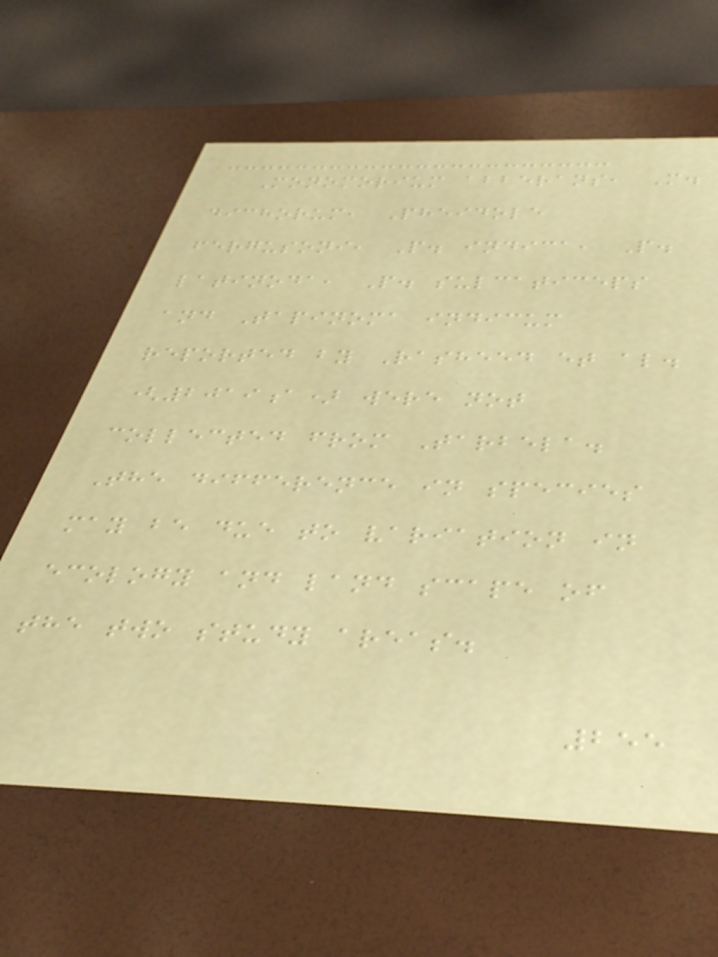Monomorium abberans, M.
dichorum, Pheidole
fergusoni, P. indica, P.
latinoda, P. sulcaticeps
and Tapinoma indicum
reported by Rasheed et al.
(2019a) were not
collected from Tarbela.
The difference in species
may be due to variation in
ecology and land scape of
the two study areas.
255
